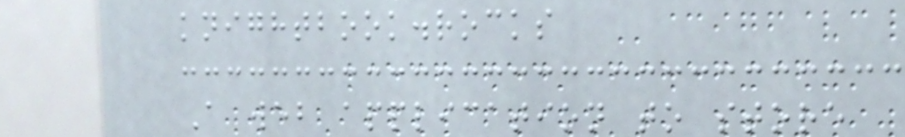knightbook.rocks
A web application to store
